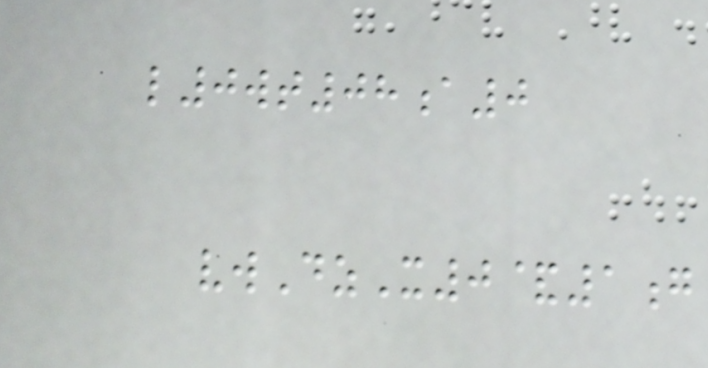l0wt08a0
vwDzX0&1g
